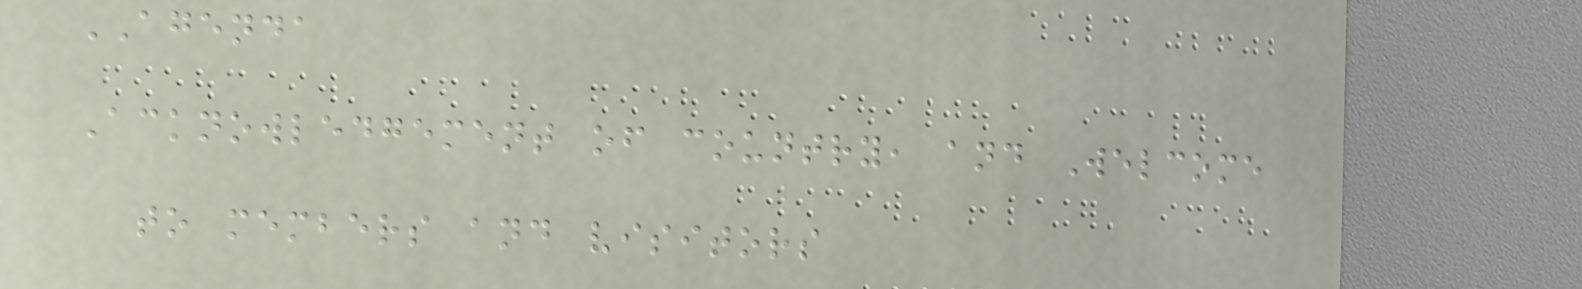AGENDA
Acknowledgement of country, and Welcome
to members and visitors
